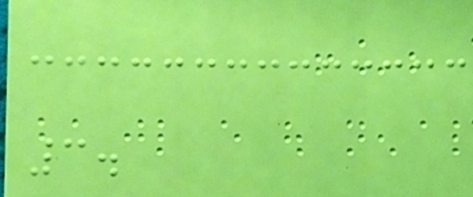3.
